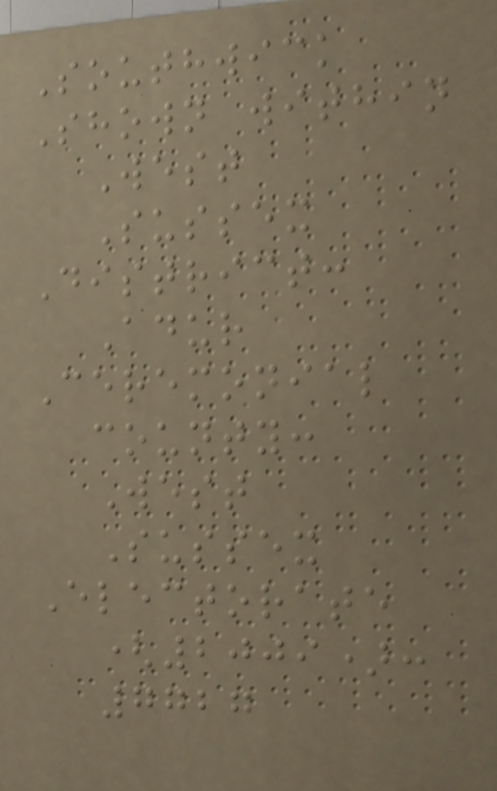Southwick
Shown within
West
Sussex
District:
Adur
Ceremonial
county:
West
Sussex
Electorate
(2009):
7727
